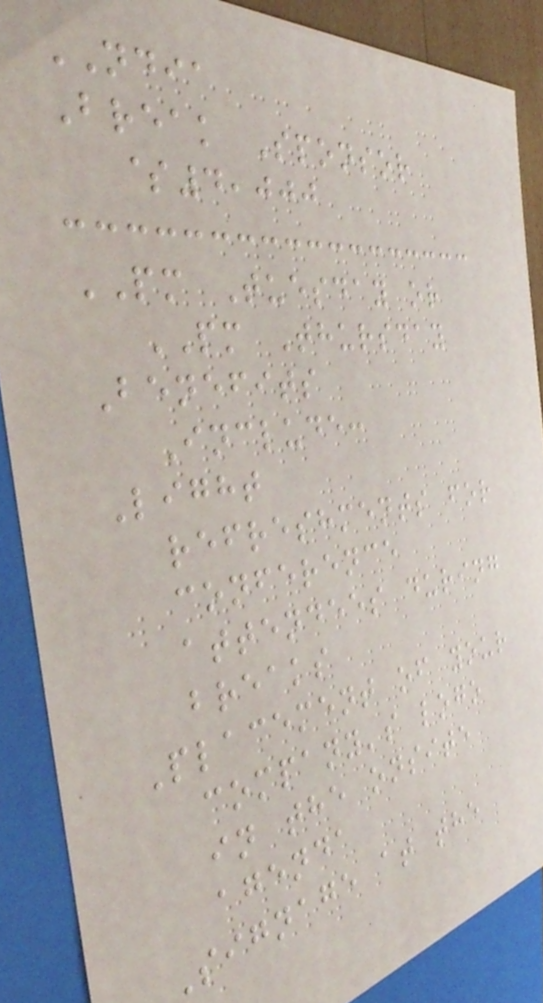NDIA
Break Sponsor
$4,000
PM Tuesday or
PM Thursday
Benefits
Include:
Light
refreshments for
conference
attendees during
breaks
Placement of your
company's logo
in the onsite
agenda
Signage at the
